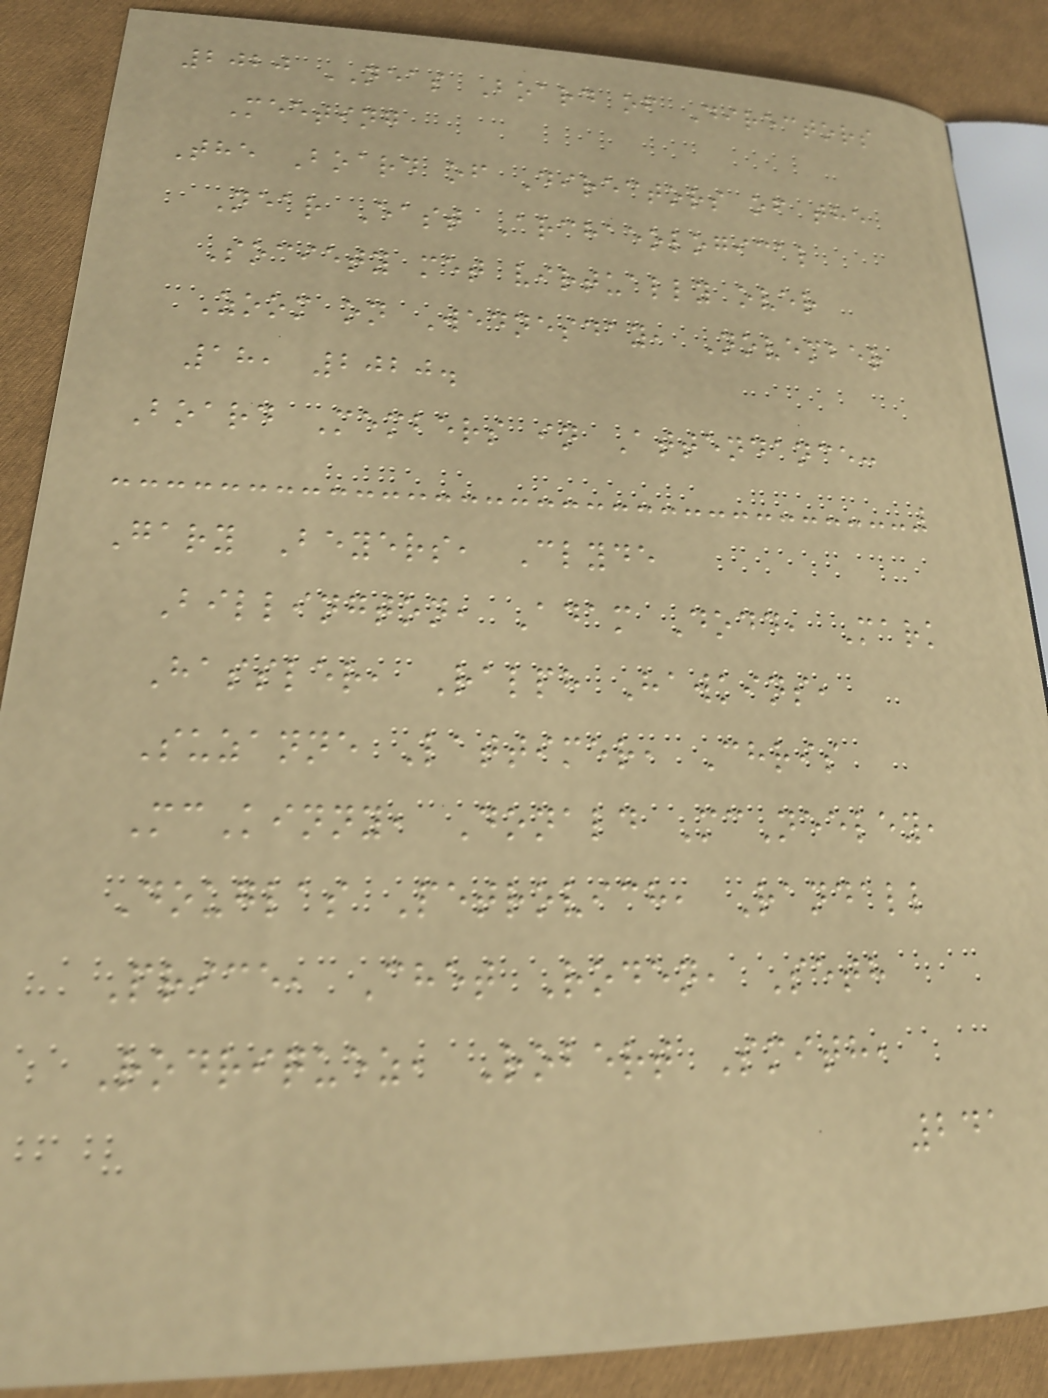2020 NEAS Board of Directors
Meeting
The Board of Directors of the
Near East Archaeological
Society met virtually over
Zoom on Wednesday, November
18, 2020.
Board Members in Attendance:
Gary Beyers, Clyde
Billington, Adam Dodd, Mark
Hassler, Ralph Hawkins,
Suzanne Lattimer, Chris
McKinny, Donald McNeeley,
Douglas Petrovich, Randall
Price, Chet Roden, Seth
Rodriquez, Robert Smith,
241
